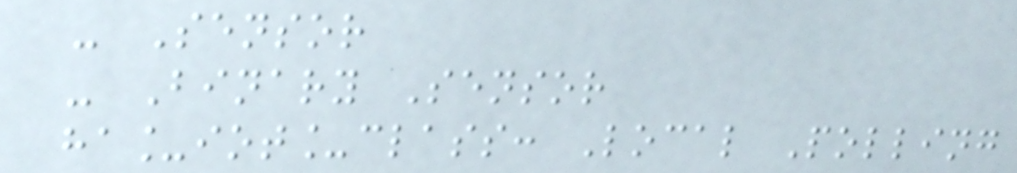- Sensor
- Binary Sensor
ha_iot_class: Local Polling
